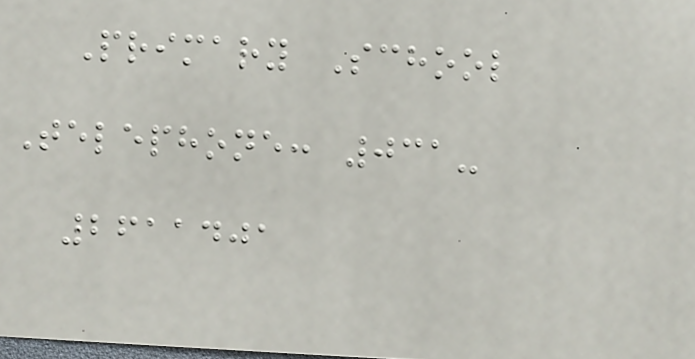Primary School
Telephone: 031-
2611401
